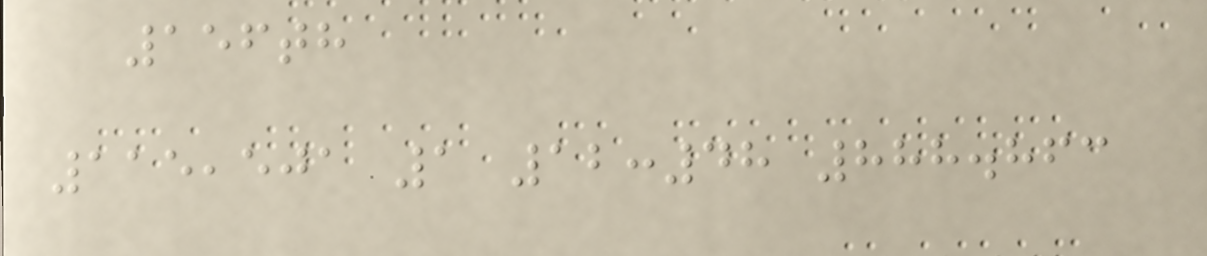156th
115,501 1 12:48 888.863
